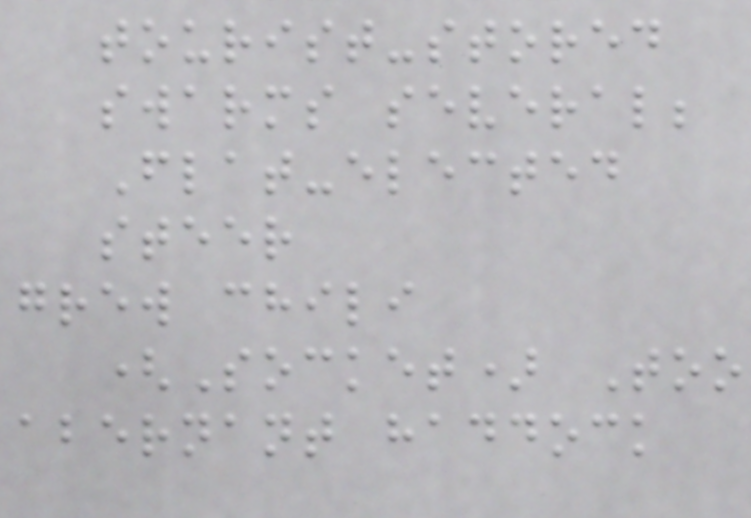tourist-stored
swarms several;
Flat-elected
steer
grew chili
(Socket) Too
abernant haddock
